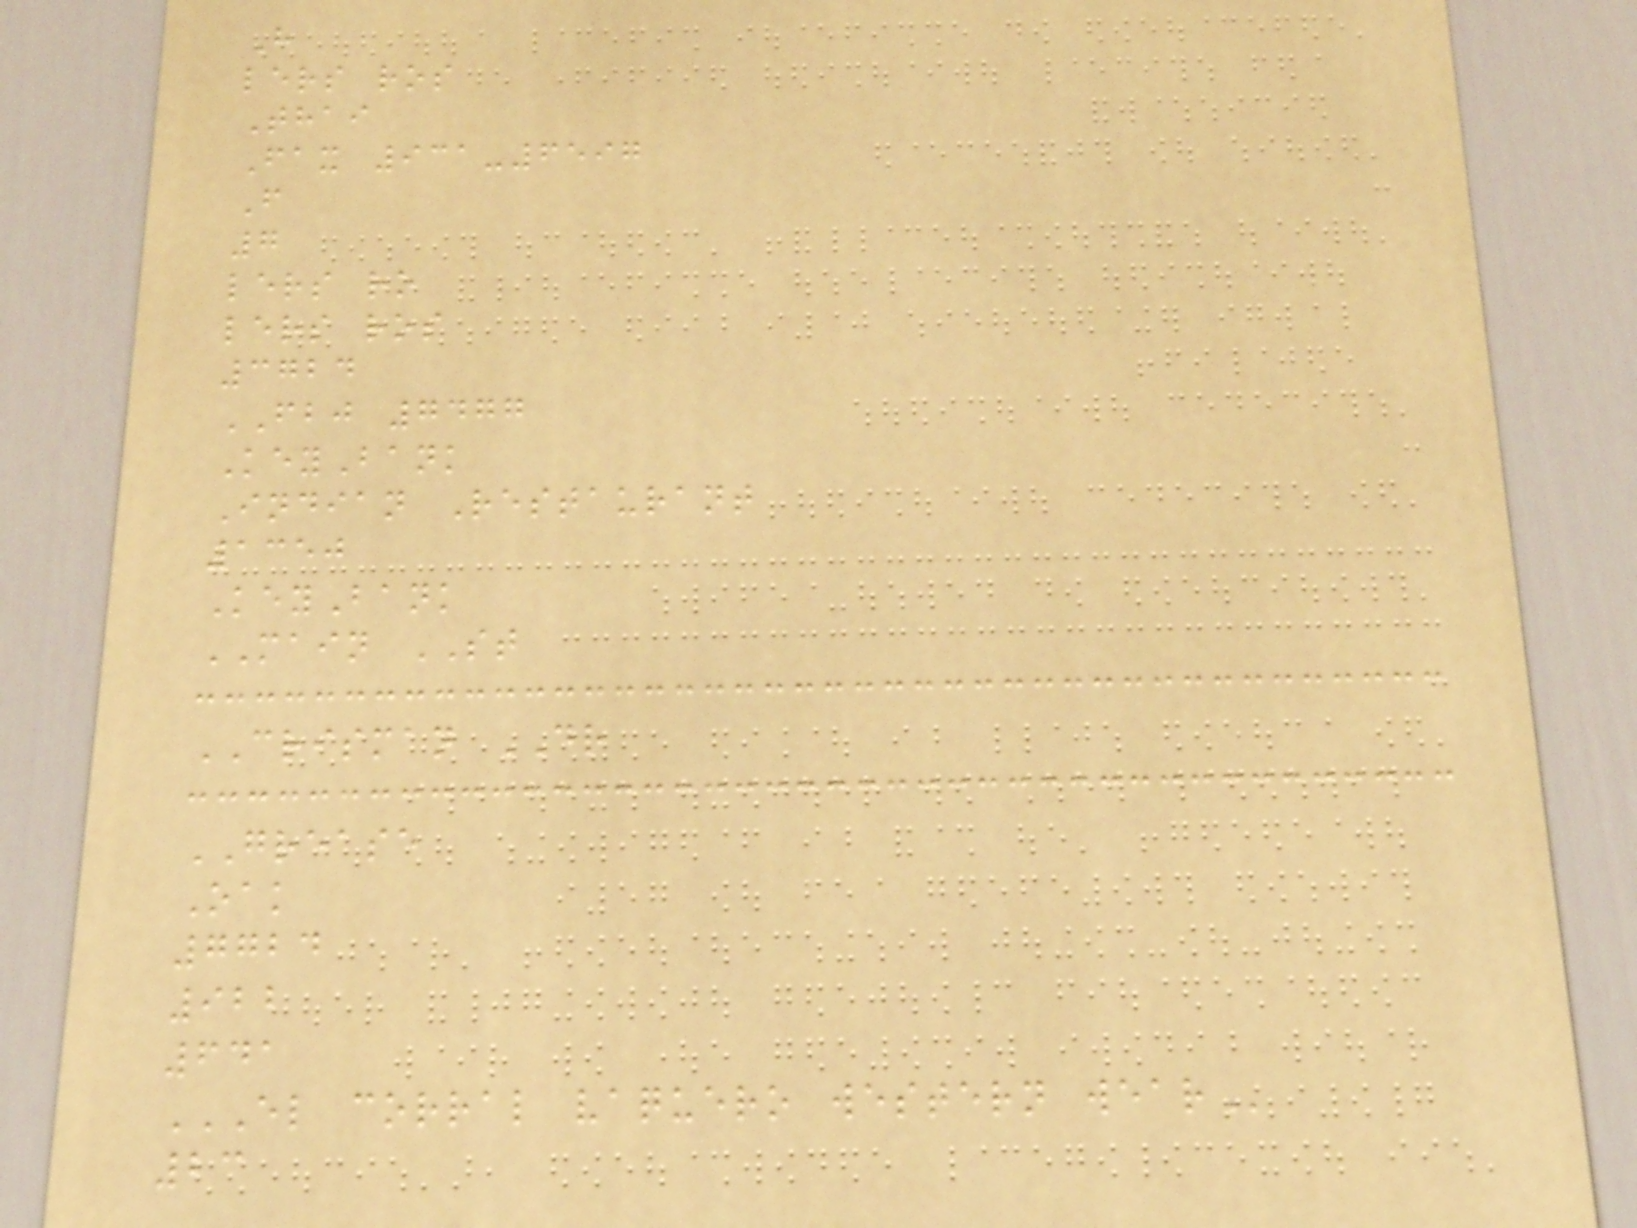H
lers ros
Thai
Fax 931-6597
F
7
lers ro
lers ros
3724
FBJ 7477
KeyBank
Indian Restaurant
1350
KeyBank
MAIN ST
CRISMAN DR
GREASE
Oak
7724
922
641
EL CORRAL VAQUERO WESTERN WEAR
23
